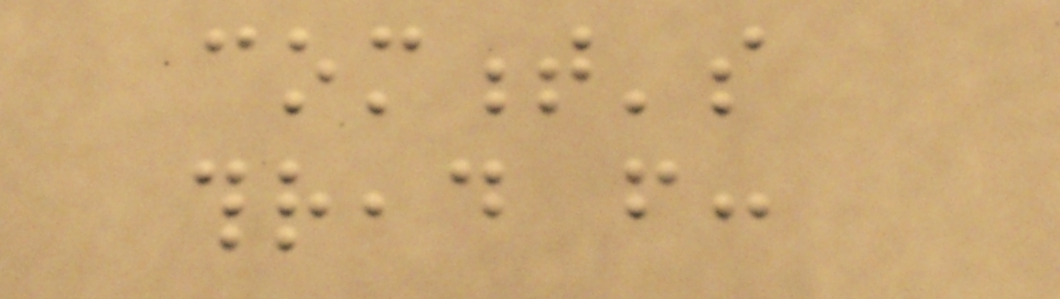comment's
thread from:
